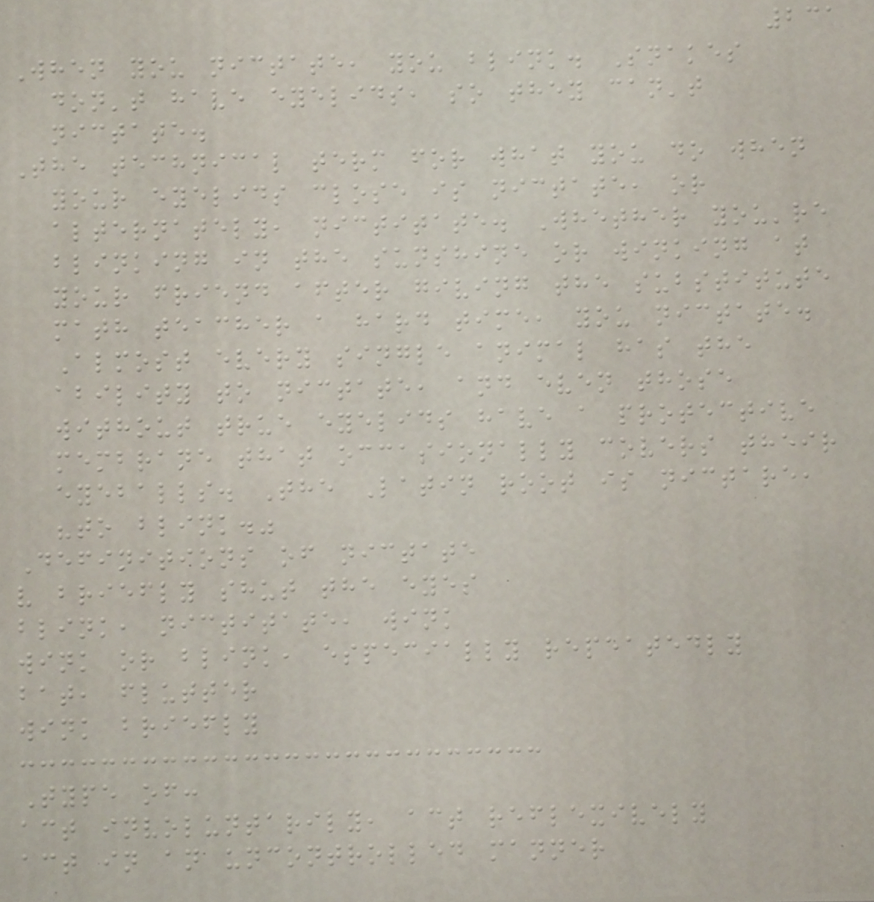231
When you nictate, you blink. Snakes
don't have eyelids, so they can't
nictate.
The technical term for what you do when
your eyelids close is nictate, or
alternately, nictitate. Whether you're
blinking in the sunshine or winking at
your friend after giving the substitute
math teacher a hard time, you nictate.
Almost every single animal has the
ability to nictate, and even those
without true eyelids have a protective
membrane that occasionally covers their
eyeballs. The Latin root is nictare,
"to blink."
Definitions of nictate
v briefly shut the eyes
blink, nictitate, wink
wink or blink, especially repeatedly
bat, flutter
wink briefly
Type of:
act involuntarily, act reflexively
act in an uncontrolled manner
